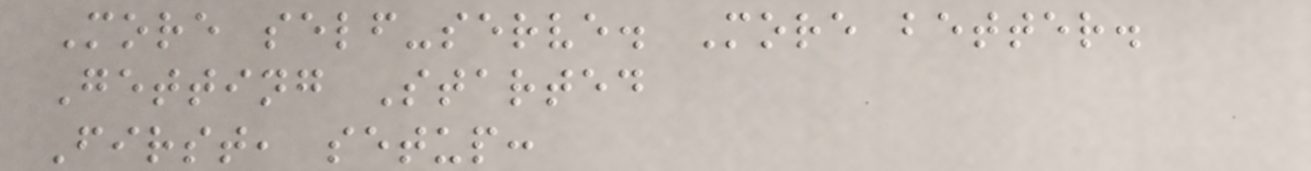More self-serve. More better.
Getting Started
First, setup:
